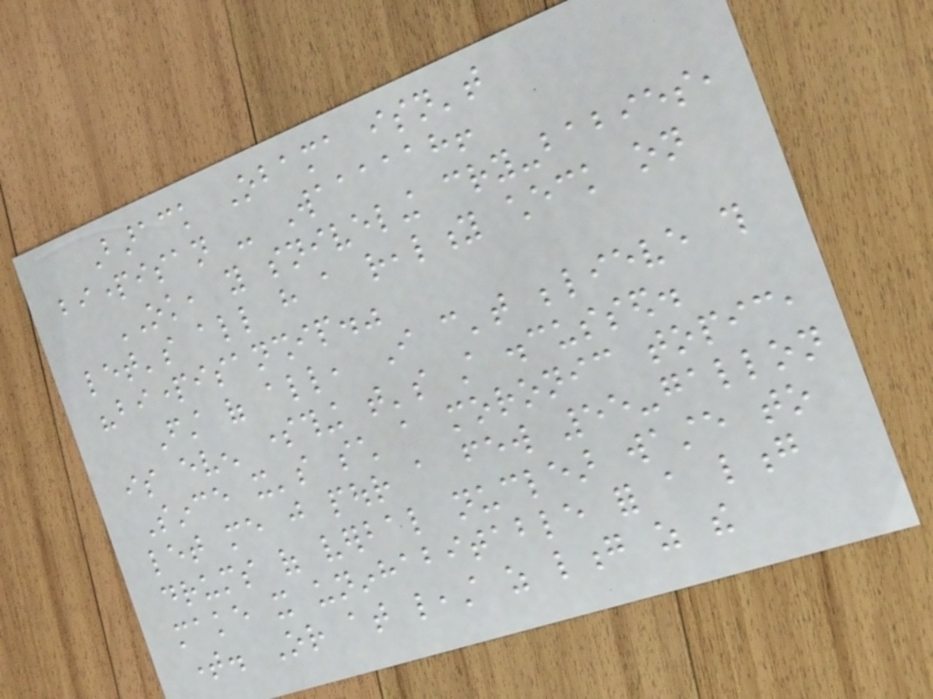Barack Obama isn't
bipartisan - Waaaaah!
OK, you sniveling cry-babies,
let's all have a reality check on
"bipartisanship."
First of all, I can't believe this
is even something that's still discussed.
Since it's such a moronic topic,
let me just pour a few 55-gallon
drums of verbal nuclear waste to
make it uninhabitable for a long
time. Or at least as long as the
